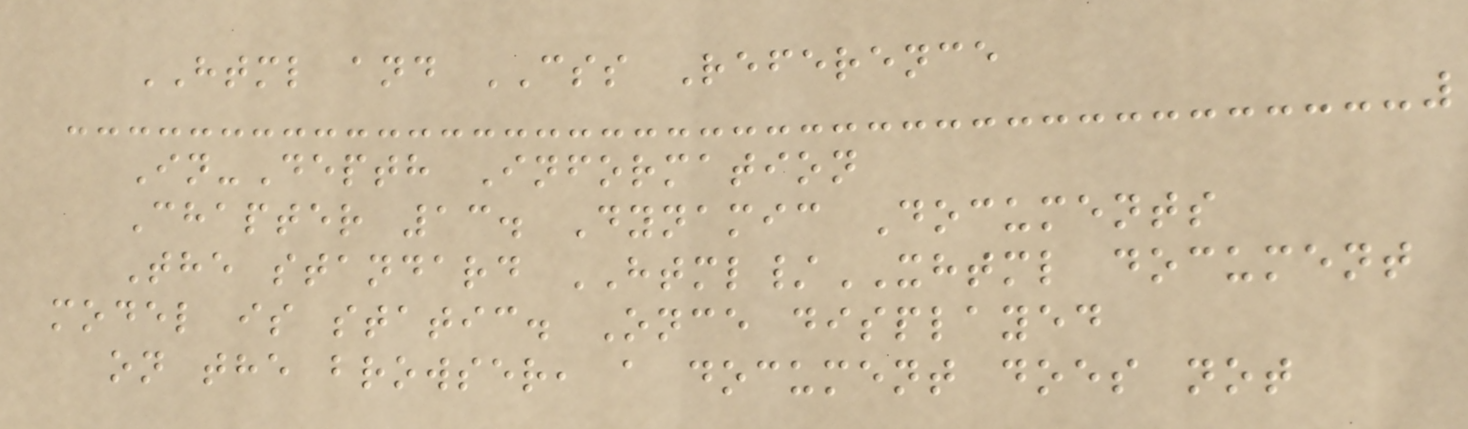HTML and CSS Reference
In-Depth Information
Chapter 13. Dynamic Documents
The standard HTML/XHTML document
model is static. Once displayed
on the browser, a document does not
